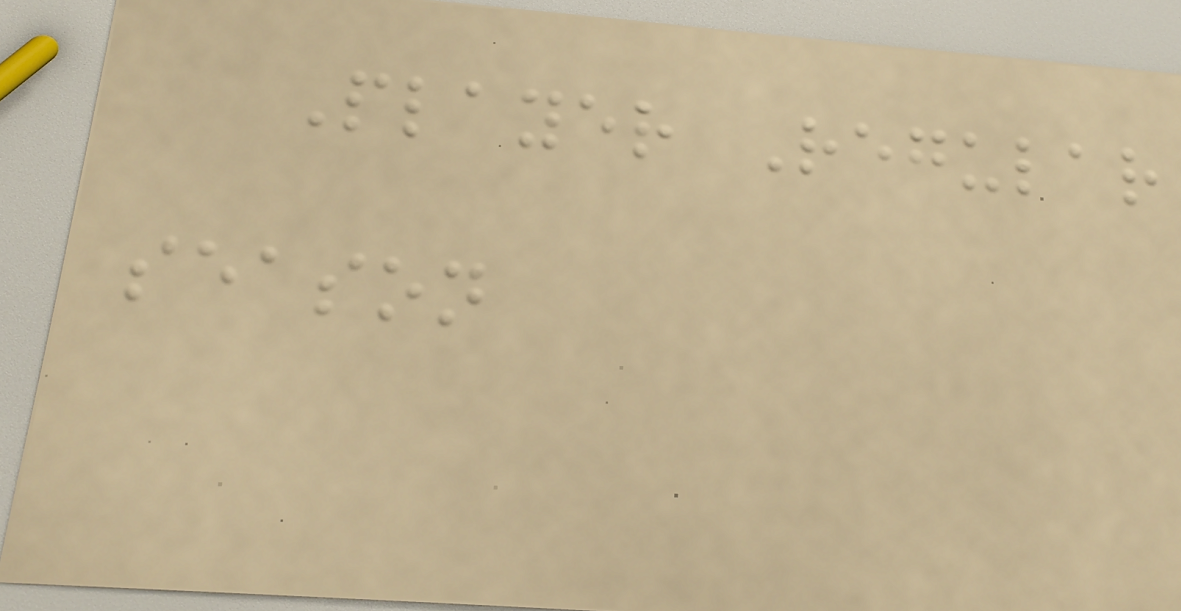Player Regular
season
